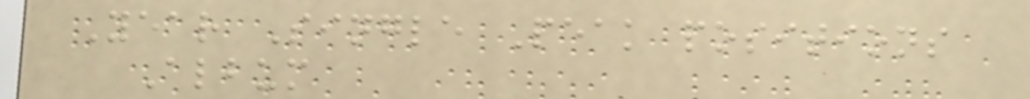Year Single Peak positions
Album
